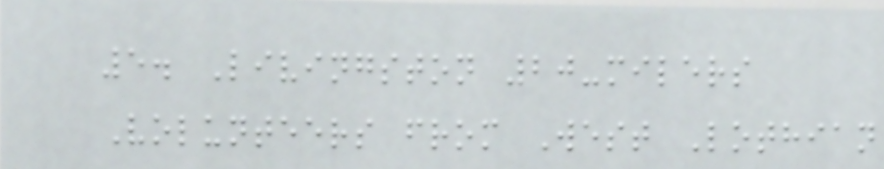5. Livingston 20-milers
Volunteers from West Lothian
